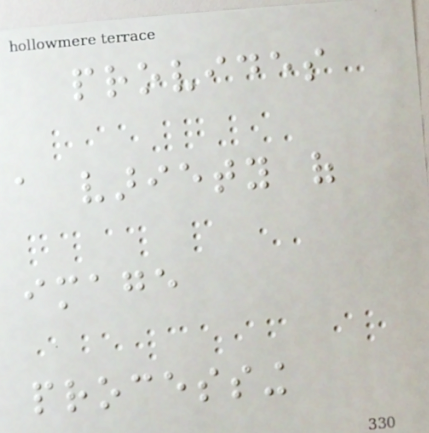provides
a variety of
image
processing
